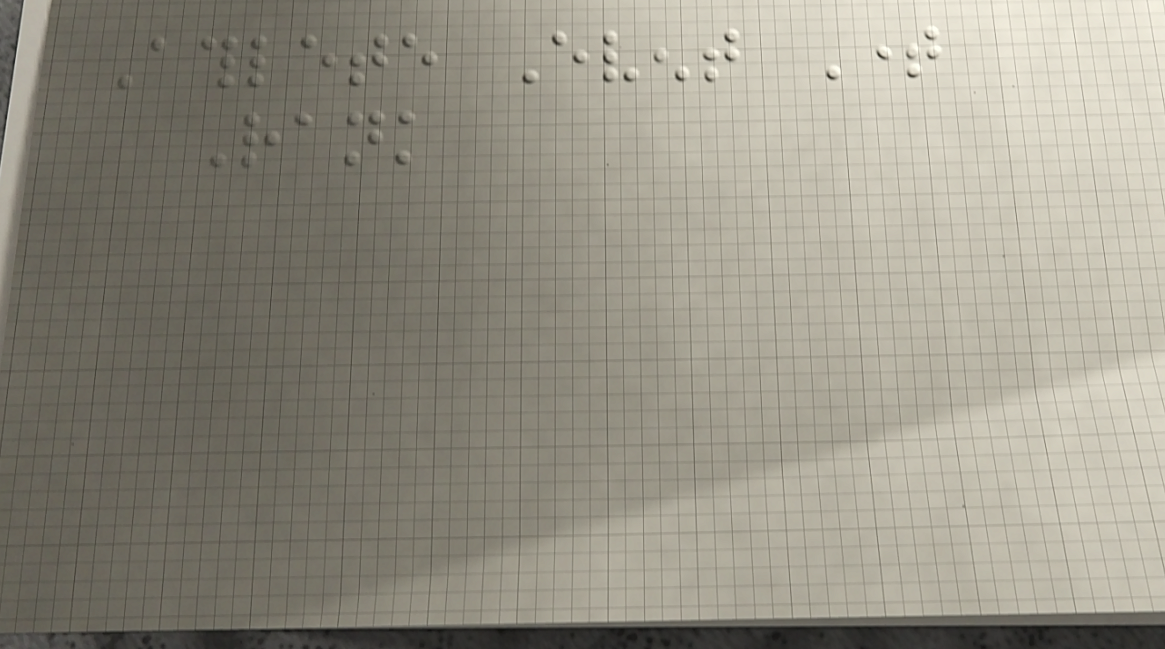Athlete Event Time
Rank
